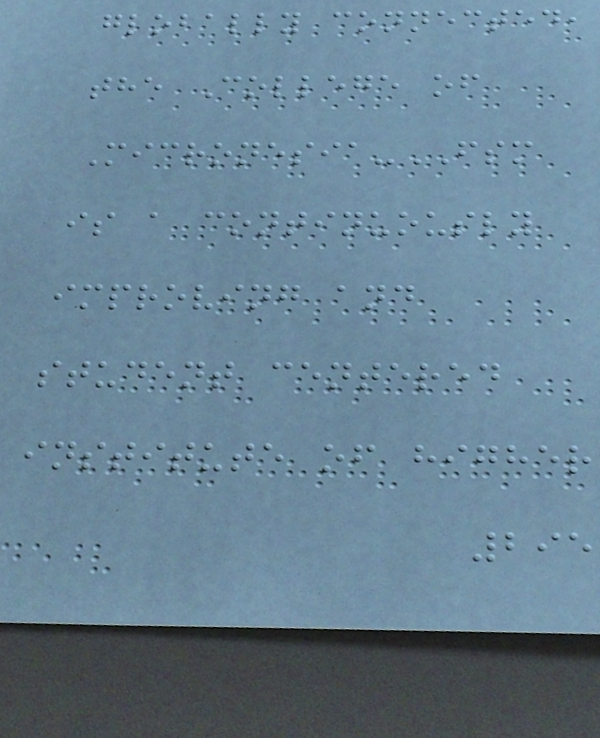globally connected,
the College of
Micronesia-FSM
is a continuously
improving and
student centered
institute of higher
295
